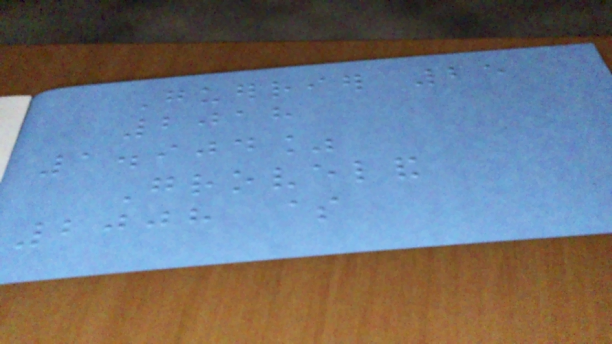Guerrier 25
2018
1.904%
Groveland
2008 $
